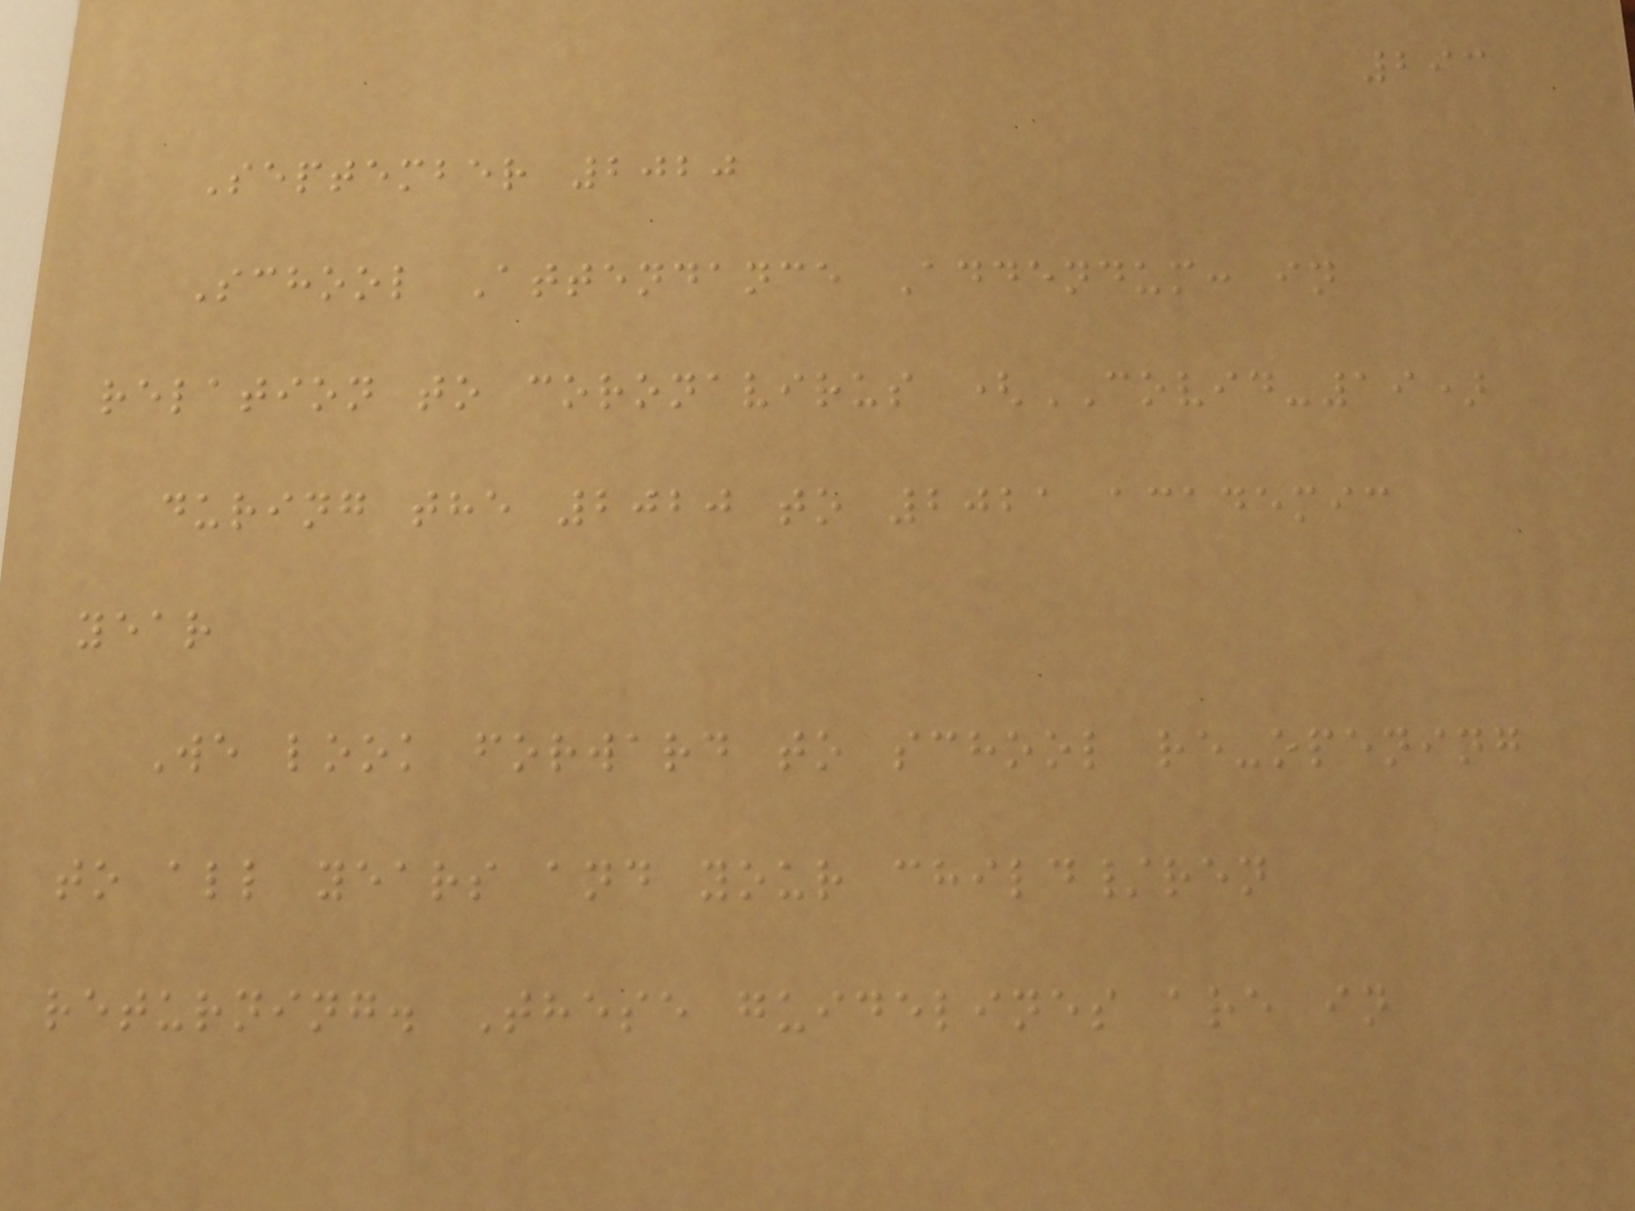293
September 2020
School Attendance Addendum: in
relation to coronavirus (COVID-19)
during the 2020 to 2021 academic
year
We look forward to school re-opening
to all years and your child/ren
returning. These guidelines are in
